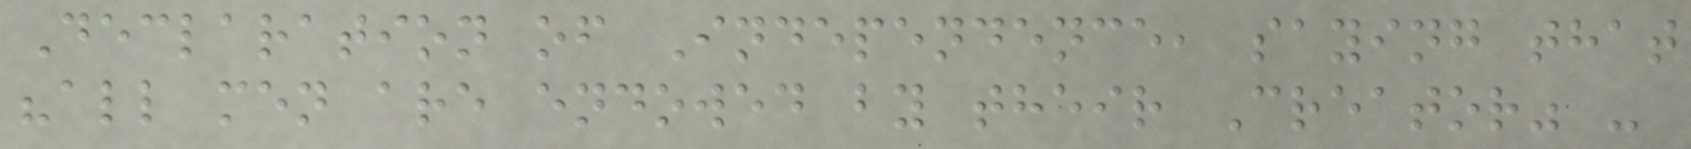Declaration of Independence, saying that
"all men are endowed by their Creator" -
